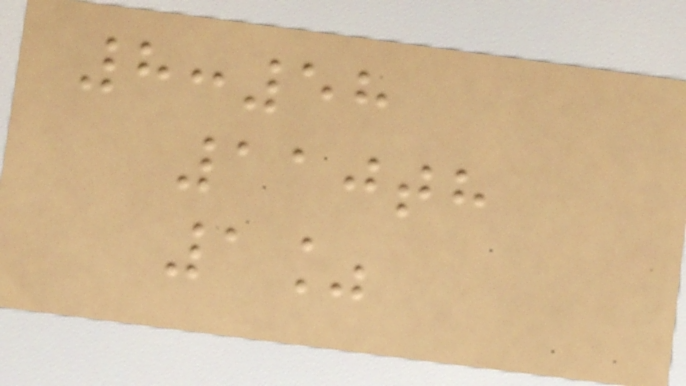8:58
110th
1%
